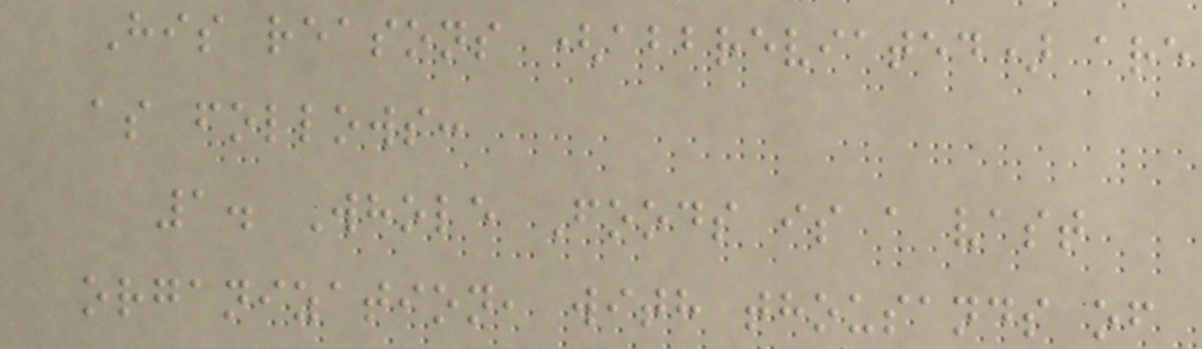His reasons (abbreviated) are
as follows:
1. Whole Foods is a vast
organization, with thousands of
